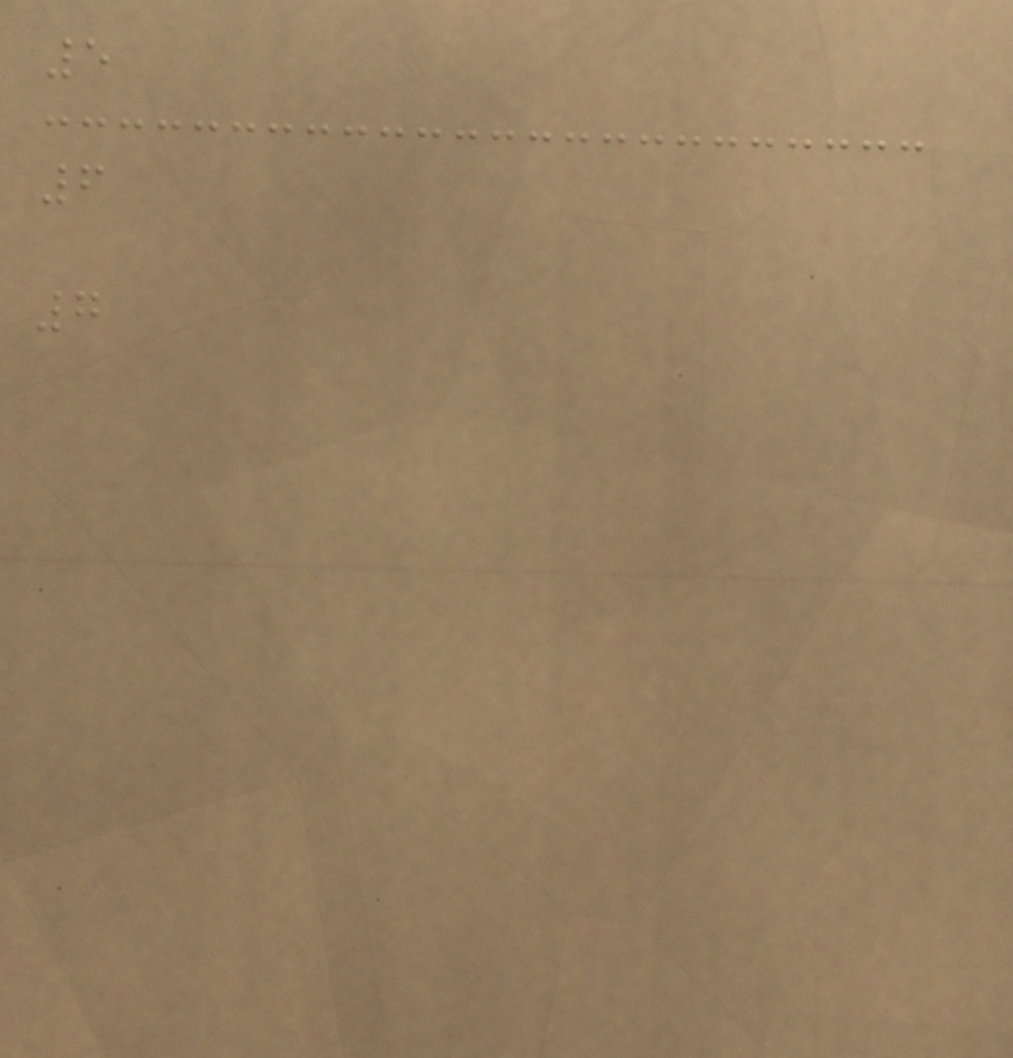5
6
7
